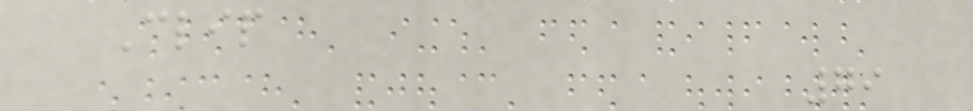Clip
79
